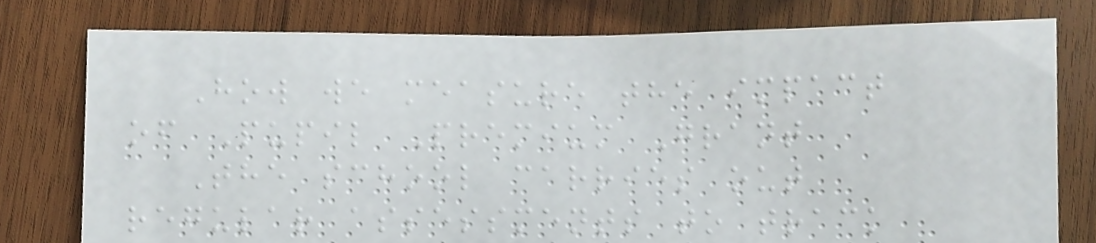How we measure the impact
of Pupil Premium Grant
The school carries out
regular assessments to track
